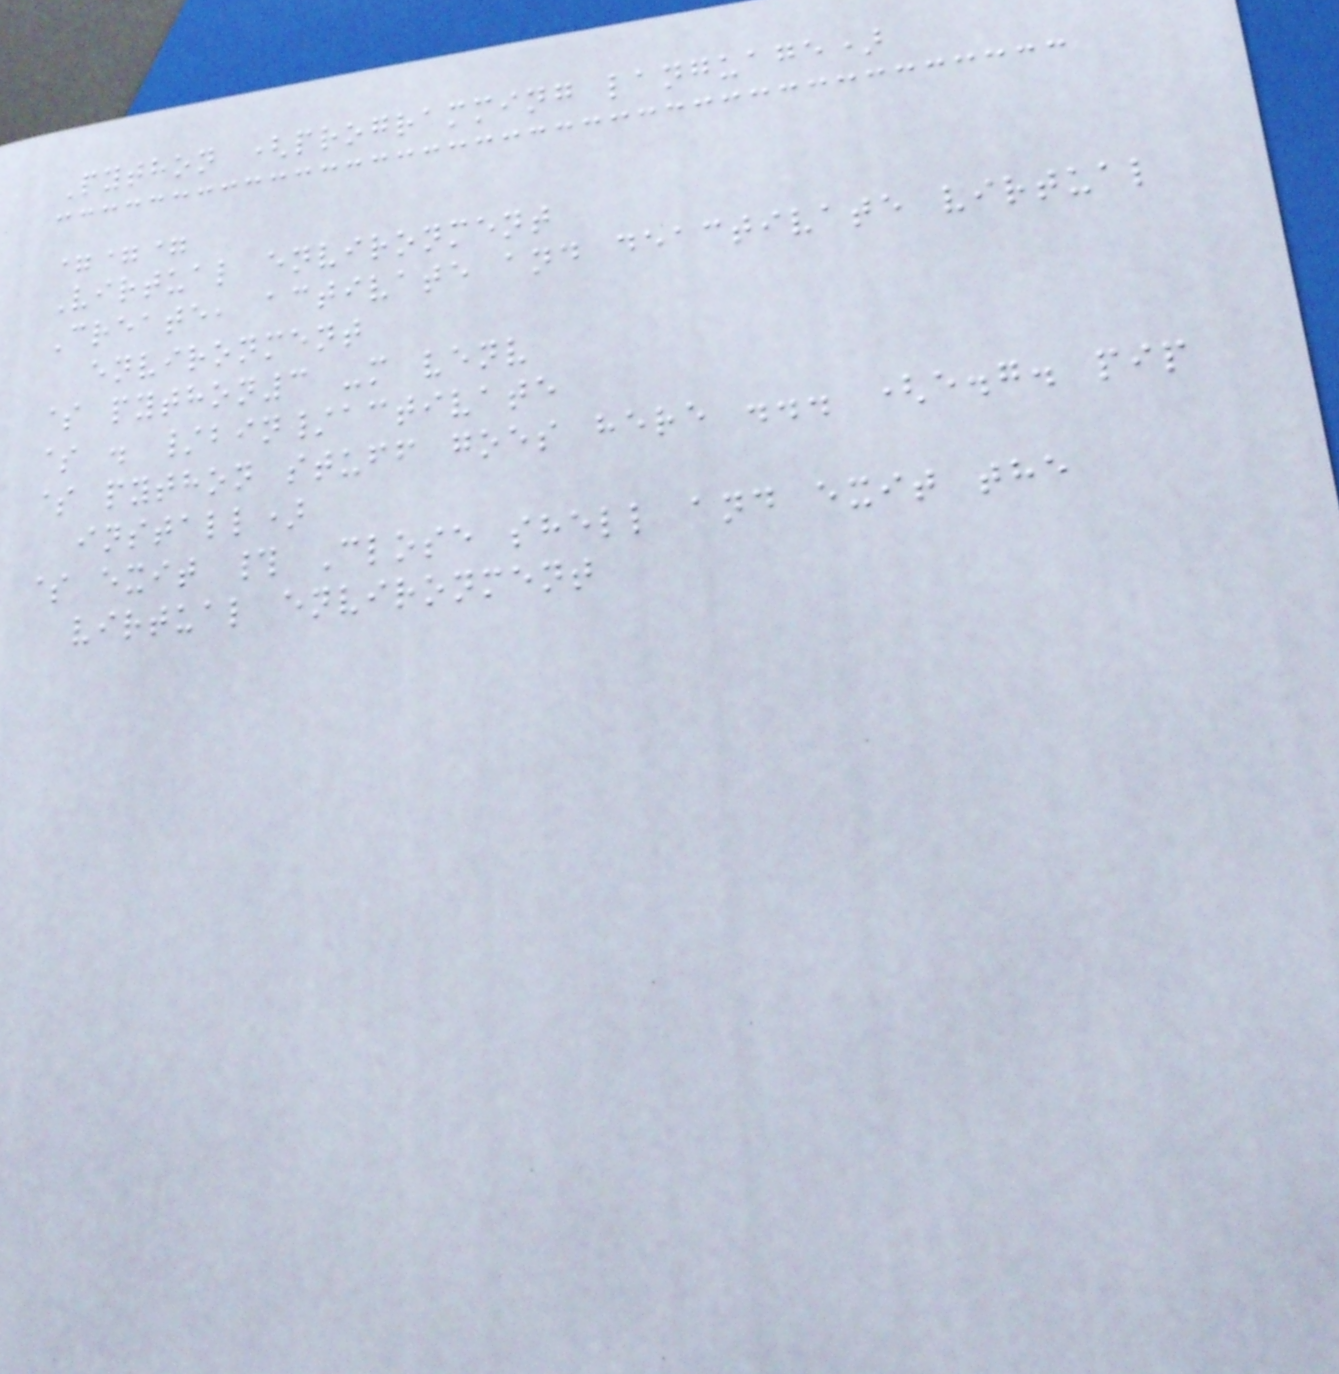Python (programming language)
===
Virtual environment
Create, activate and deactivate virtual
environment
$ python3 -m venv
$ . /bin/activate
$ python stuff goes here ... (e.g. pip
install)
$ exit # Close shell and exit the
virtual environment
